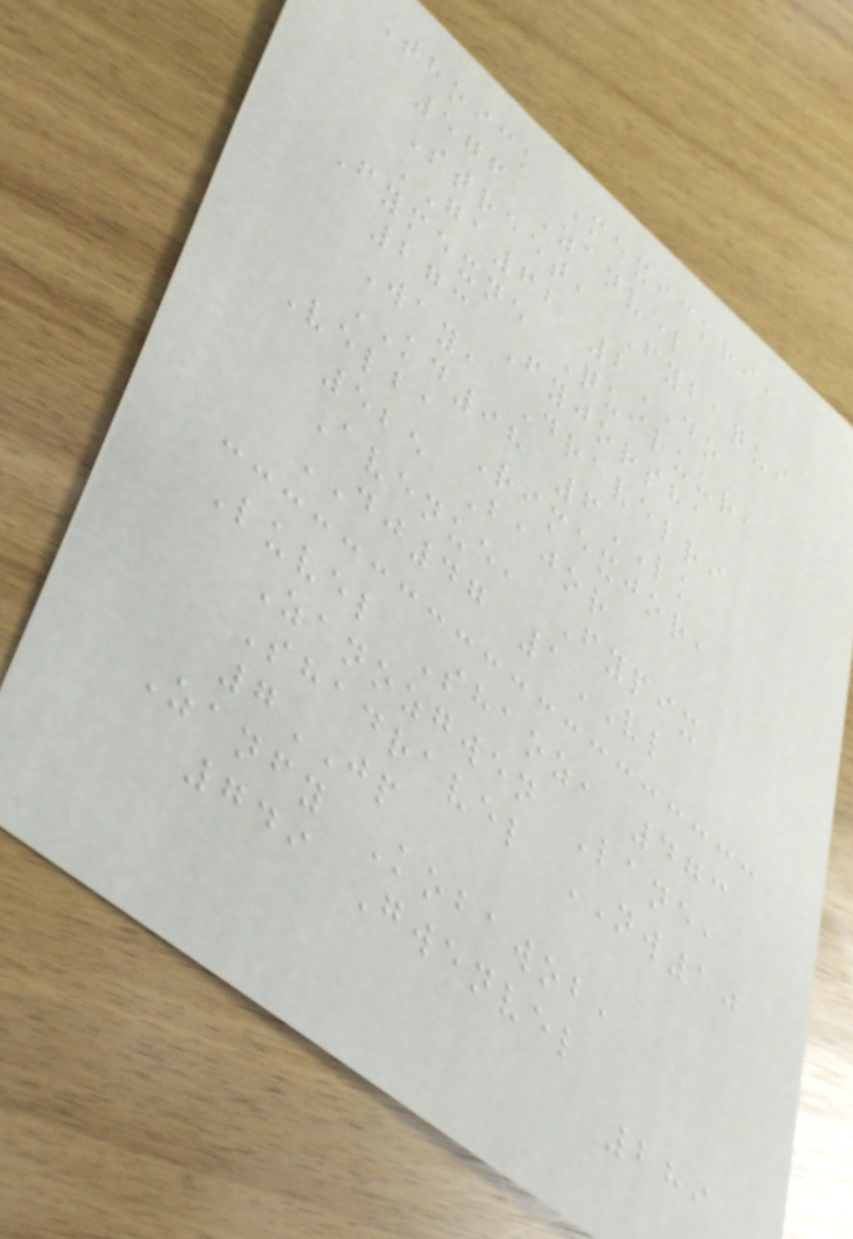Thoick Mexickri,
576 Zanvel
Street, Fybaqui
GA62 2DO
Fymexne Quiluur,
273 Fyjorsha
Way, Dravelri
KD98 6LK
Velba Rimexjor,
525 Bajor
Avenue, Fypix
DJ47 1VL
Luvel Shaoz, 473
Zanozgwen Lane,
Shadravel NW10
7JP
Zanfy Kobawob,
749 Gwenvel
289
